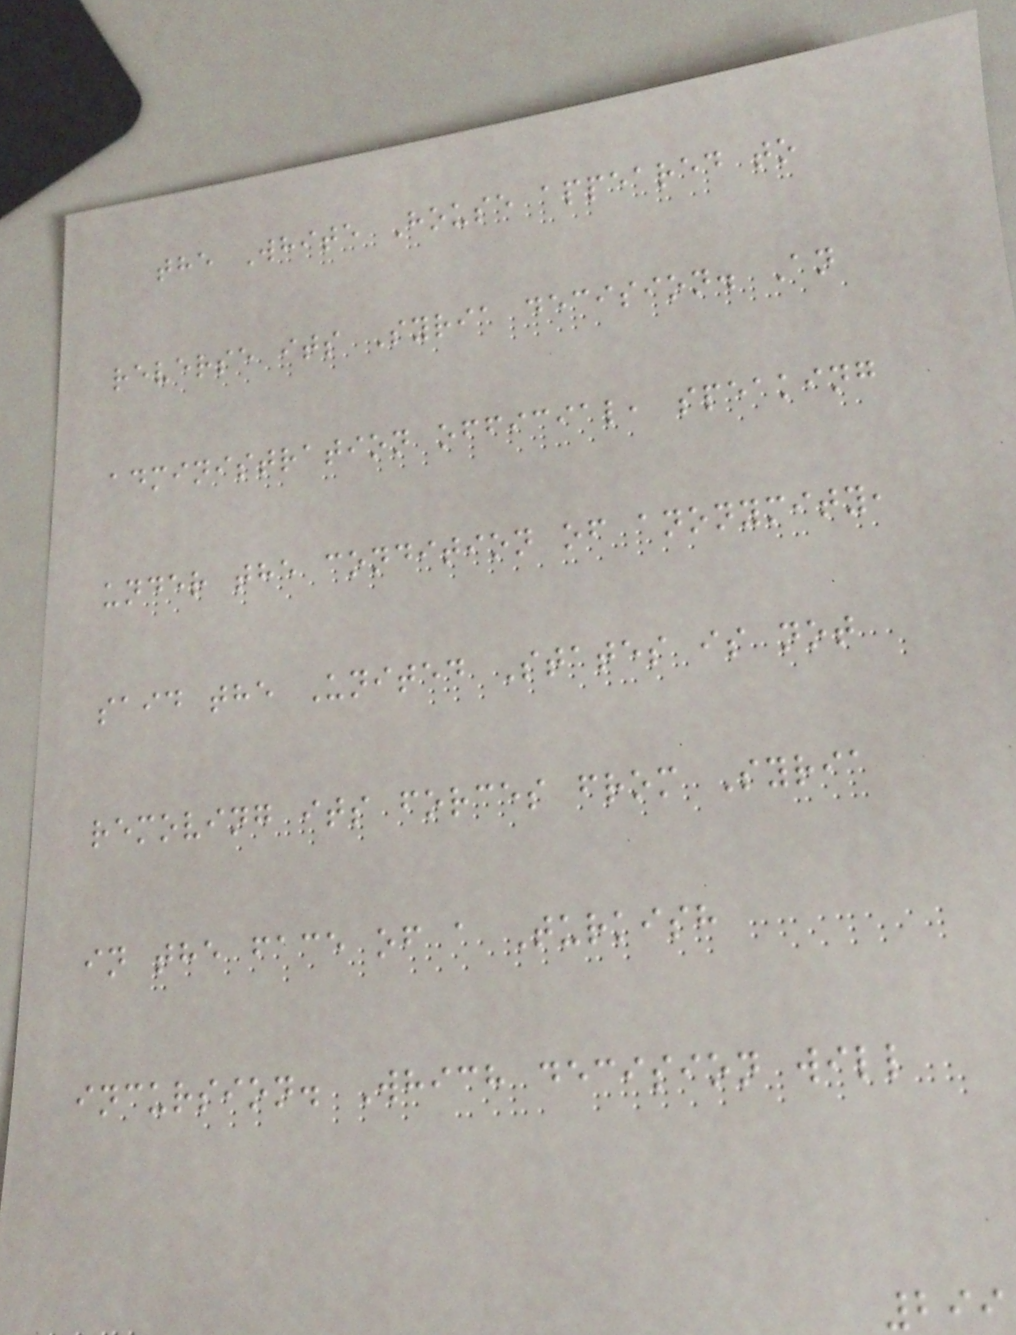the White House appeared to
reverse its Syria decision. An
administration official, speaking
under the condition of anonymity,
said the United States is not
removing its forces from Syria
in the face of a Turkish
incursion. Which decision will
299
